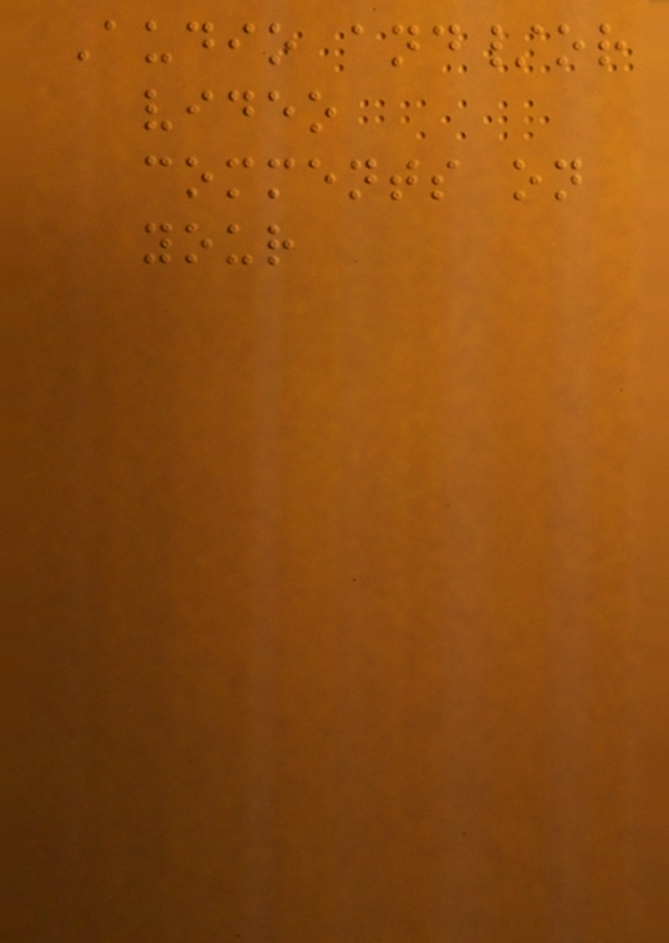Audio and/or
video
comments on
your
